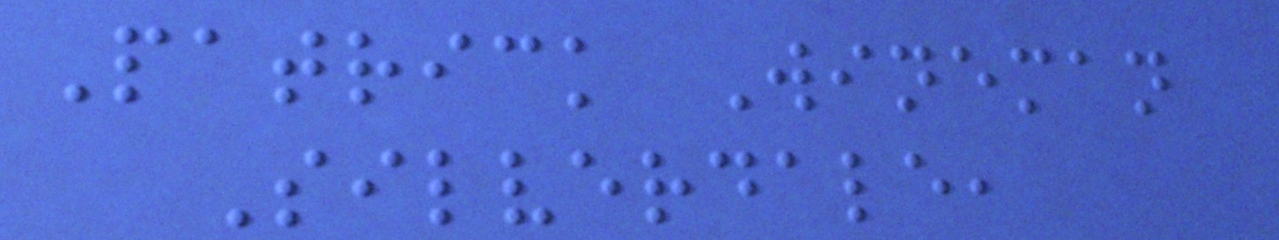Patrick Wineman
Silverdale,
